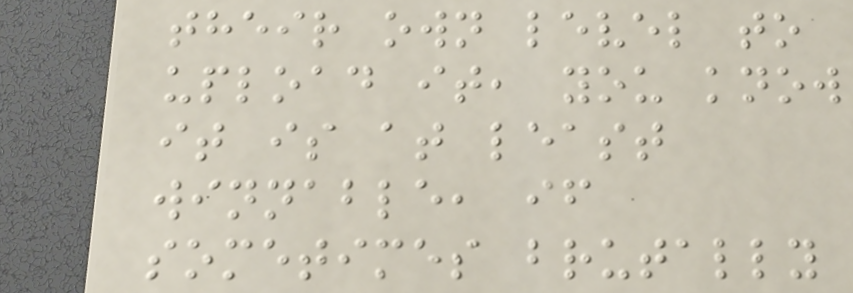their own level to
upload it, you know
it is at least
winnable, if
sometimes brutally
